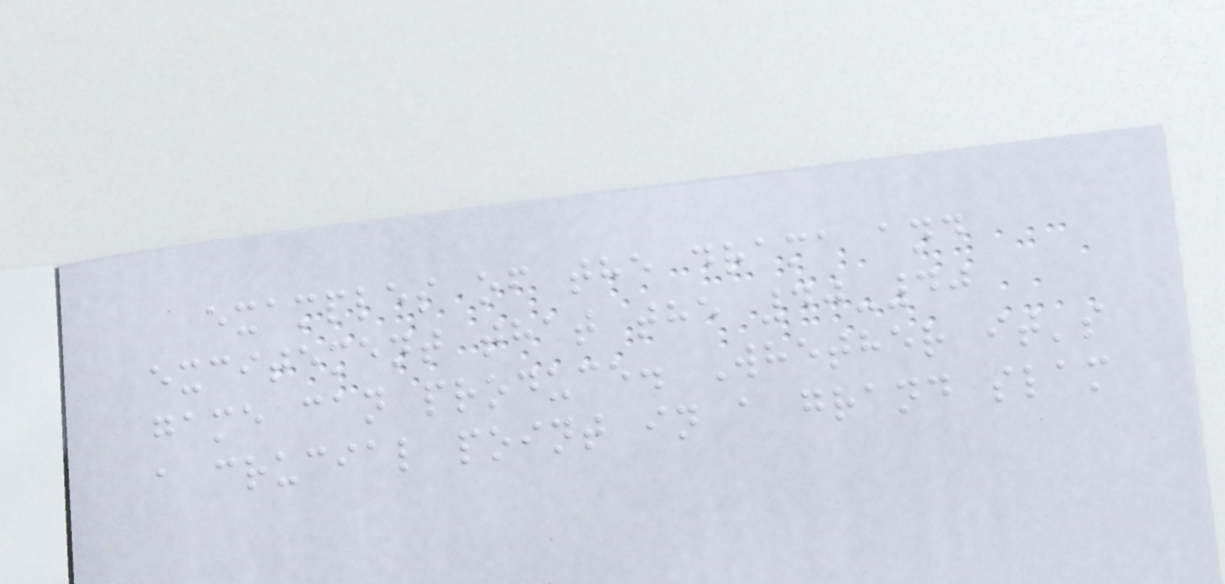examples of the drama and
excitement that the 40-40
game can produce. Whether it's
a crucial point in a grand slam
